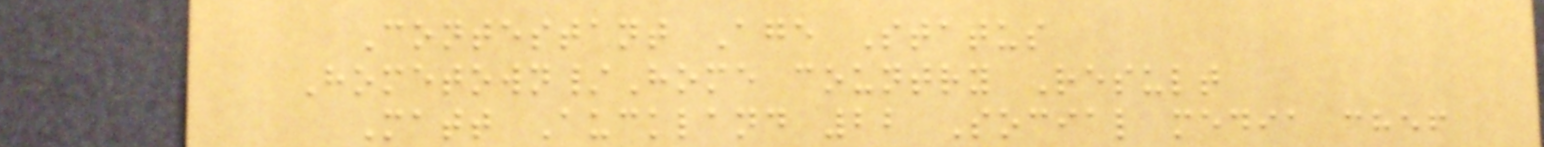Contestant Age Status
Hometown/Home country Result
Matt Auckland 22 Social media chef
